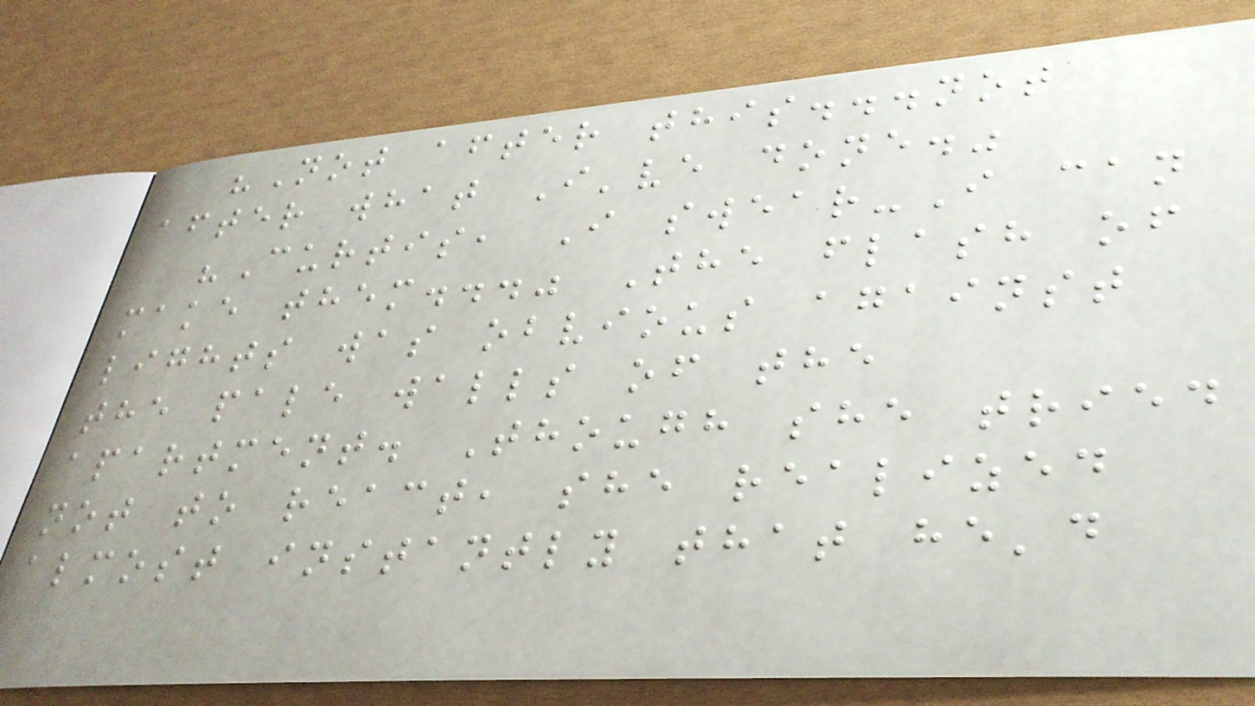"Not after this...not
after what I've done."
"Curtis, I swear-I can
make them..." The flash of
lights was obvious against
the pale walls of the
apartment. Though she tried
not to react, she realized
almost instantly that he'd
